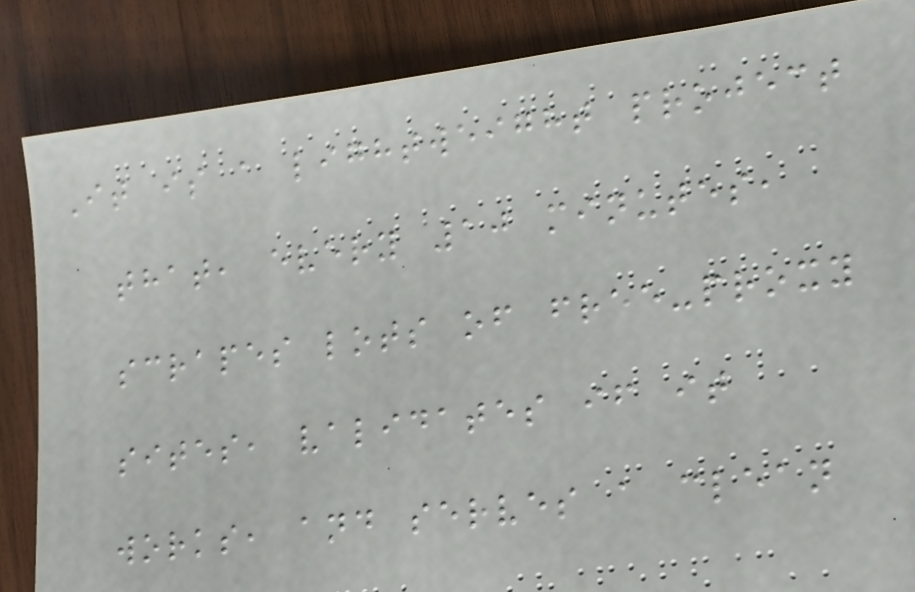It is a lightweight project
that, every 10 minutes,
scrapes lots of free-proxy
sites, validates if it
works, and serves a clean
